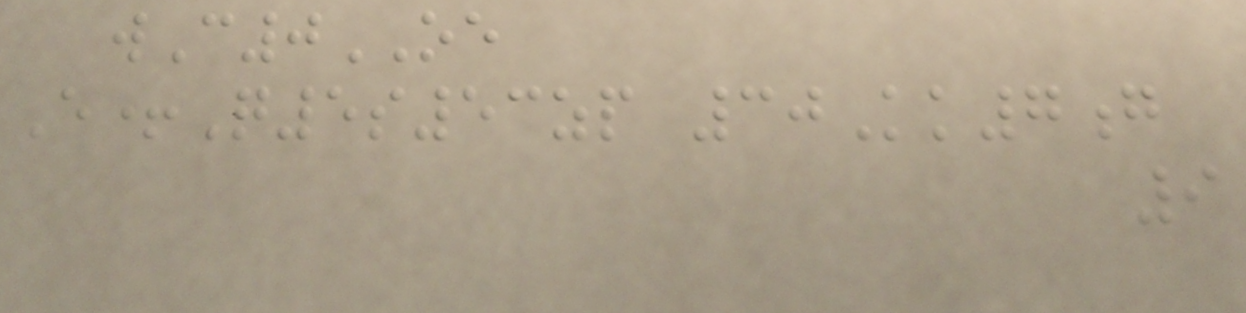wC0OE
E+Q5s53zp 30Kk7g
9
